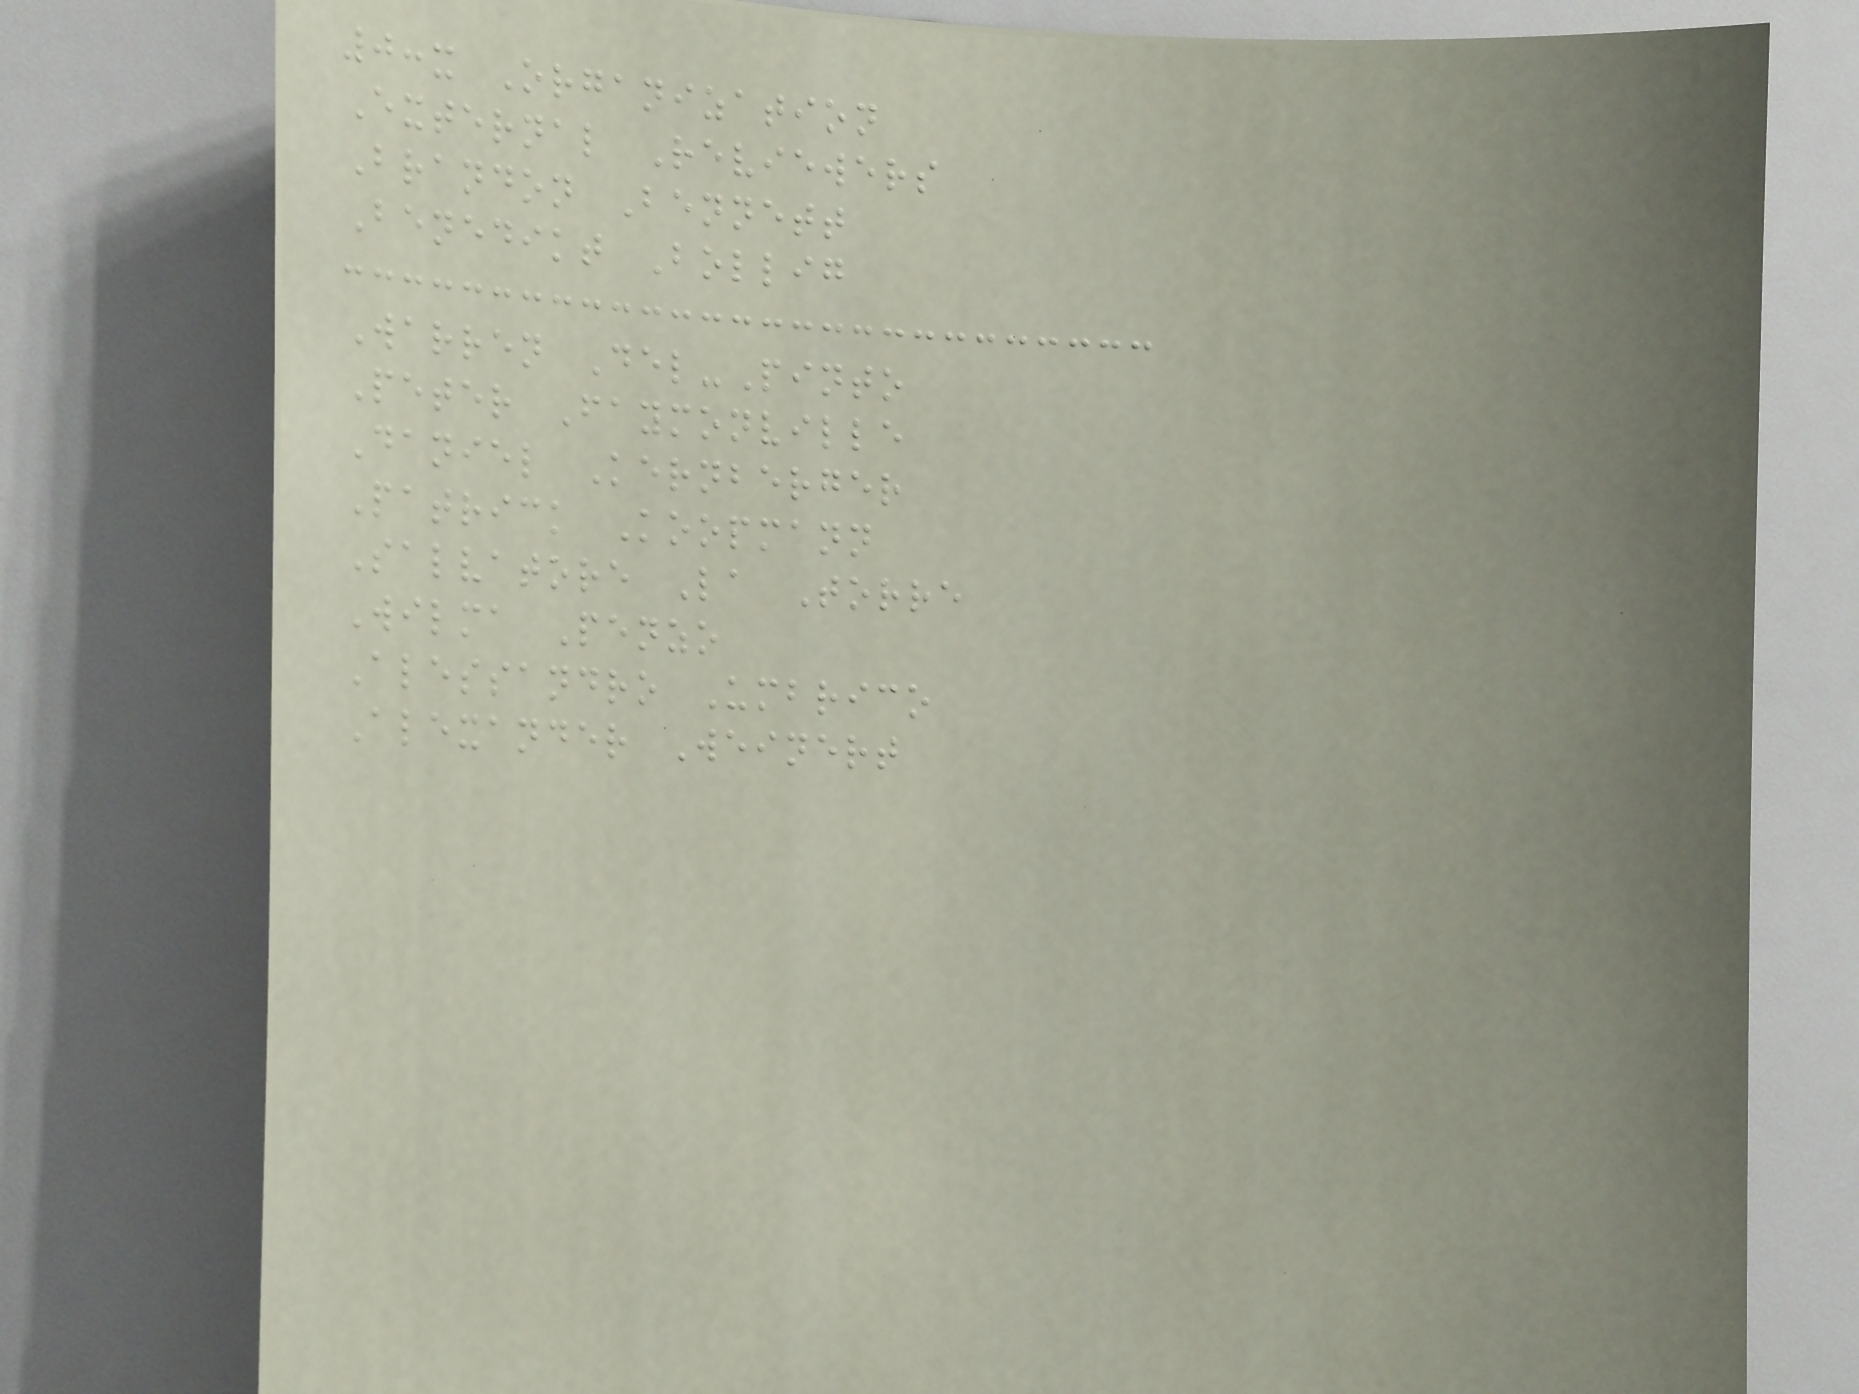0:x Organization
External Reviewers
Brandon Bennett
Benedikt Bollig
Warren Del-Pinto
Peter Faymonville
Daniel Kernberger
Patrick Koopmann
Salvatore La Torre
Wilma Penzo
Alessandro Umbrico
Alexander Weinert
